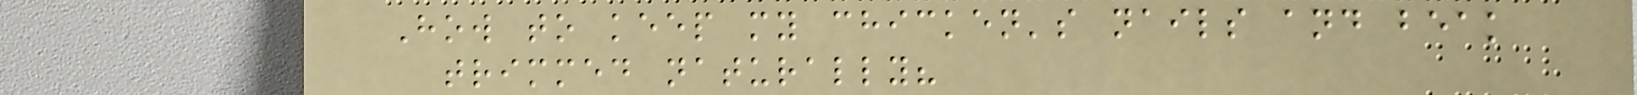How to keep my chicken's nails and beak
trimmed naturally?
